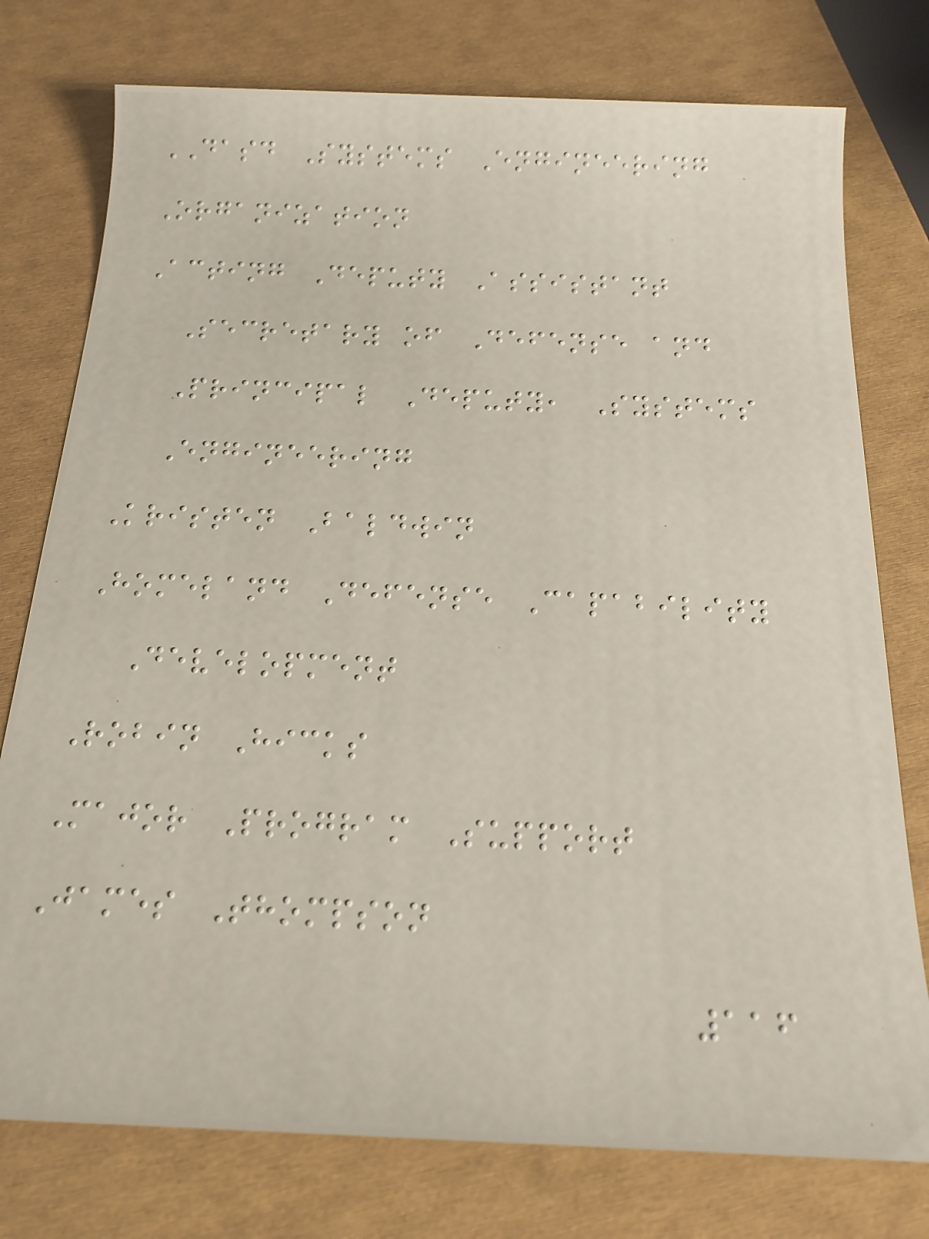DASD Systems Engineering
Organization
Acting Deputy Assistant
Secretary of Defense and
Principal Deputy, Systems
Engineering
Kristen Baldwin
Homeland Defense Capability
Development
Robin Hicks
Major Program Support
James Thompson
116
